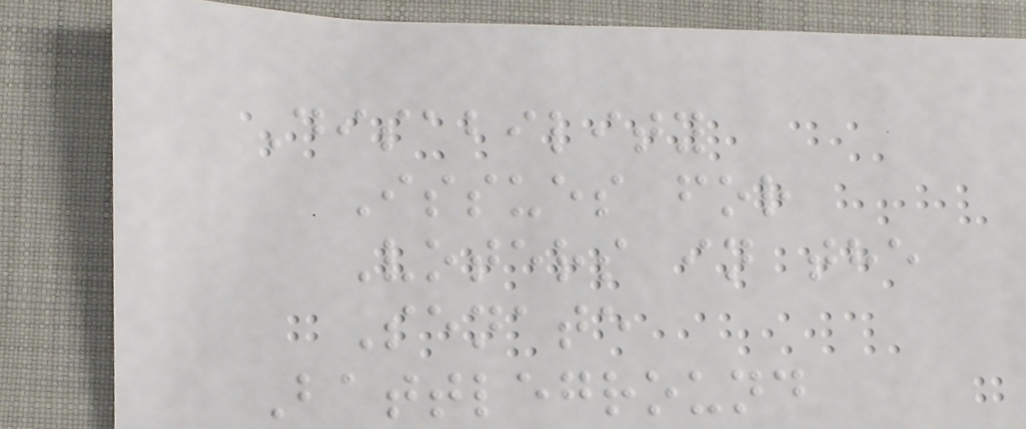Disability
Issues for
Voters in the
Senate
Battleground
